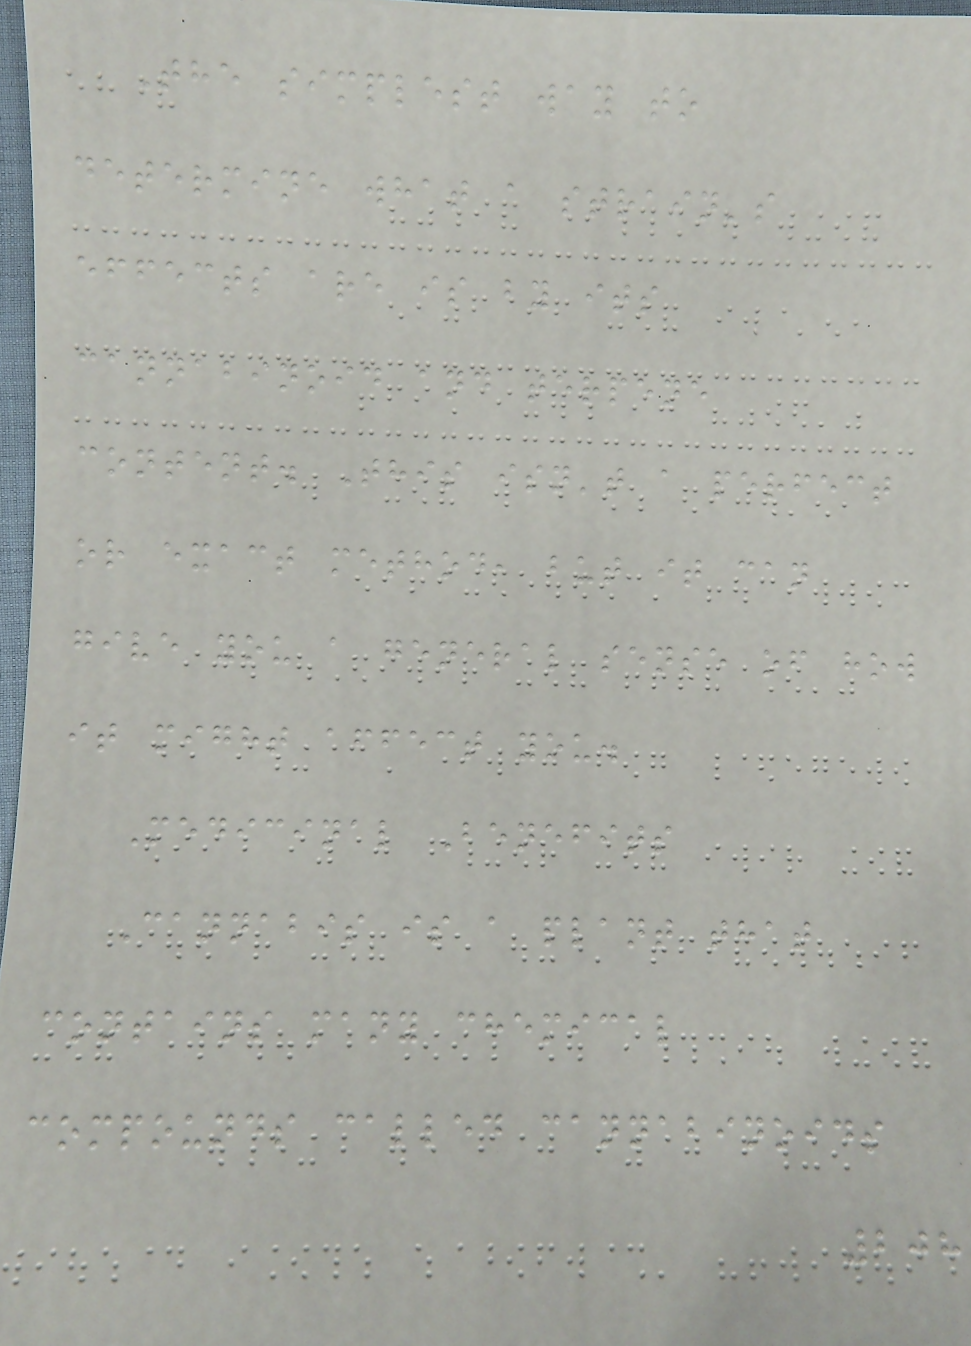The simplest way to
determine what a strain's
effects are is by its
cannabinoid and terpene
content. This isn't a perfect
or exact method, but it can
give you a general sense of how
it might affect you.
Medicinal Benefits
Cannabis is a plant that
contains many chemical
compounds called cannabinoids
208
